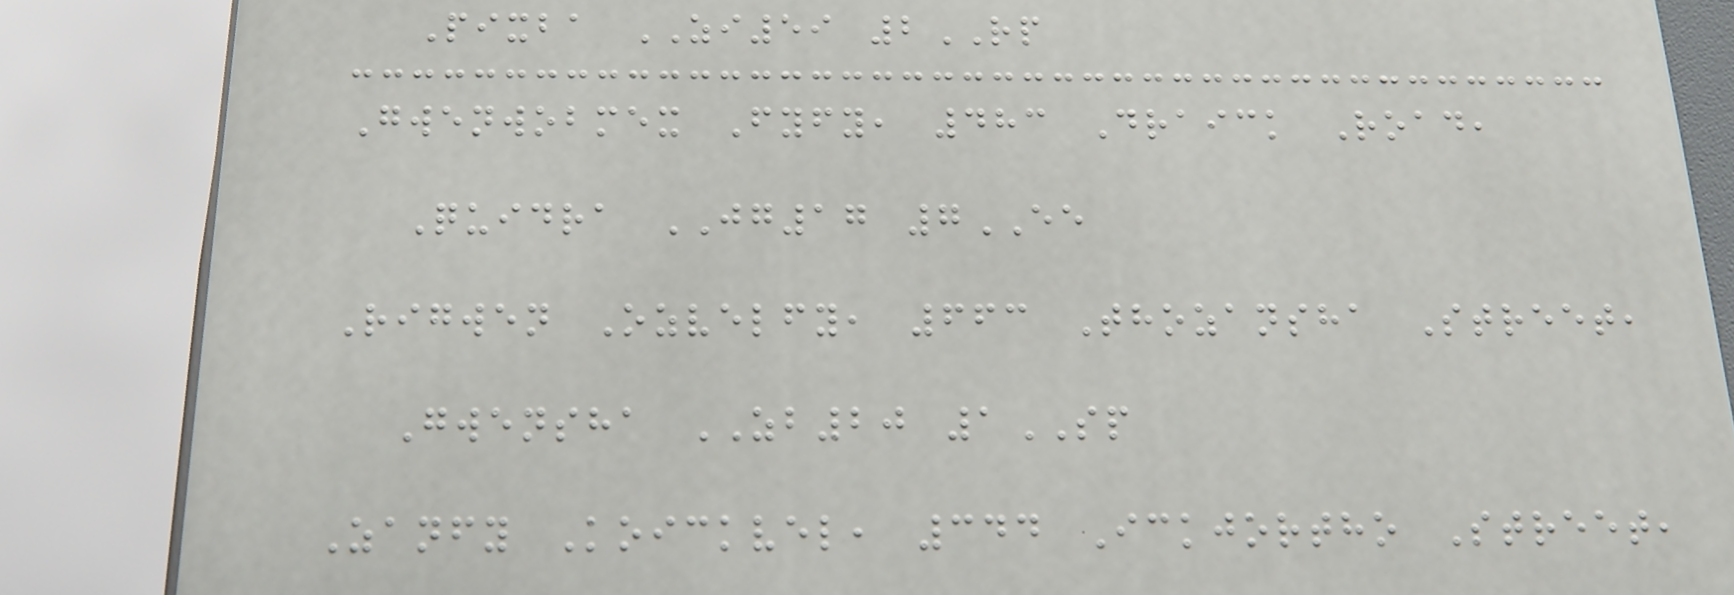Pixba ZI59 2RP
Gwenwobmex Fyfy, 483 Draick Road,
Quidra JG17 7EE
Rigwen Ozvelfy, 663 Thozansha Street,
Gwensha ZB20 1SP
Zanfy Koickvel, 344 Ickjortho Street,
